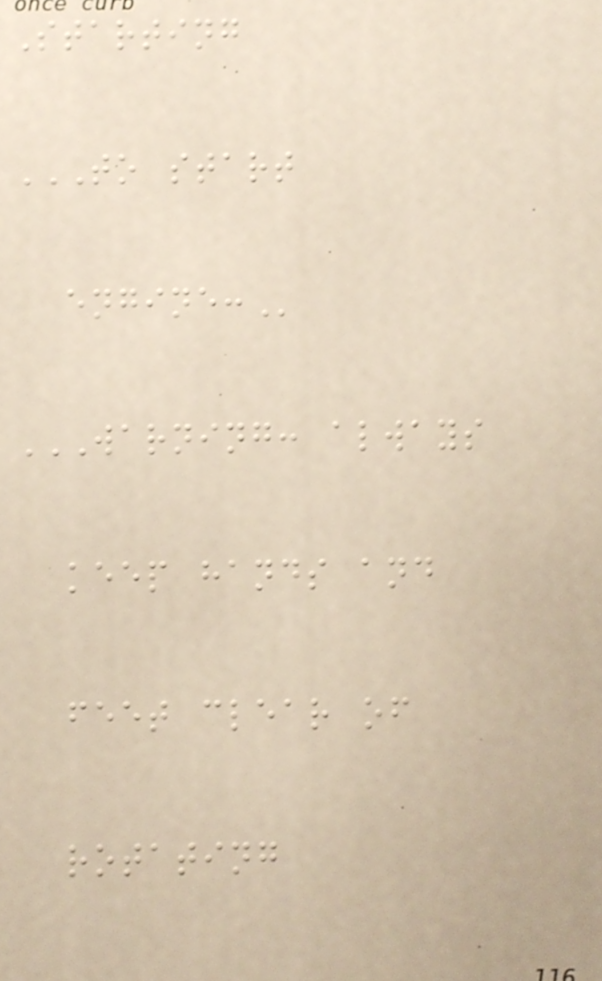Starting
TO START
ENGINE:
WARNING: ALWAYS
KEEP HANDS AND
FEET CLEAR OF
ROTATING
